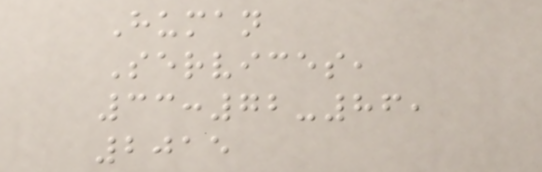Human
Services,
33:72-86,
2015
